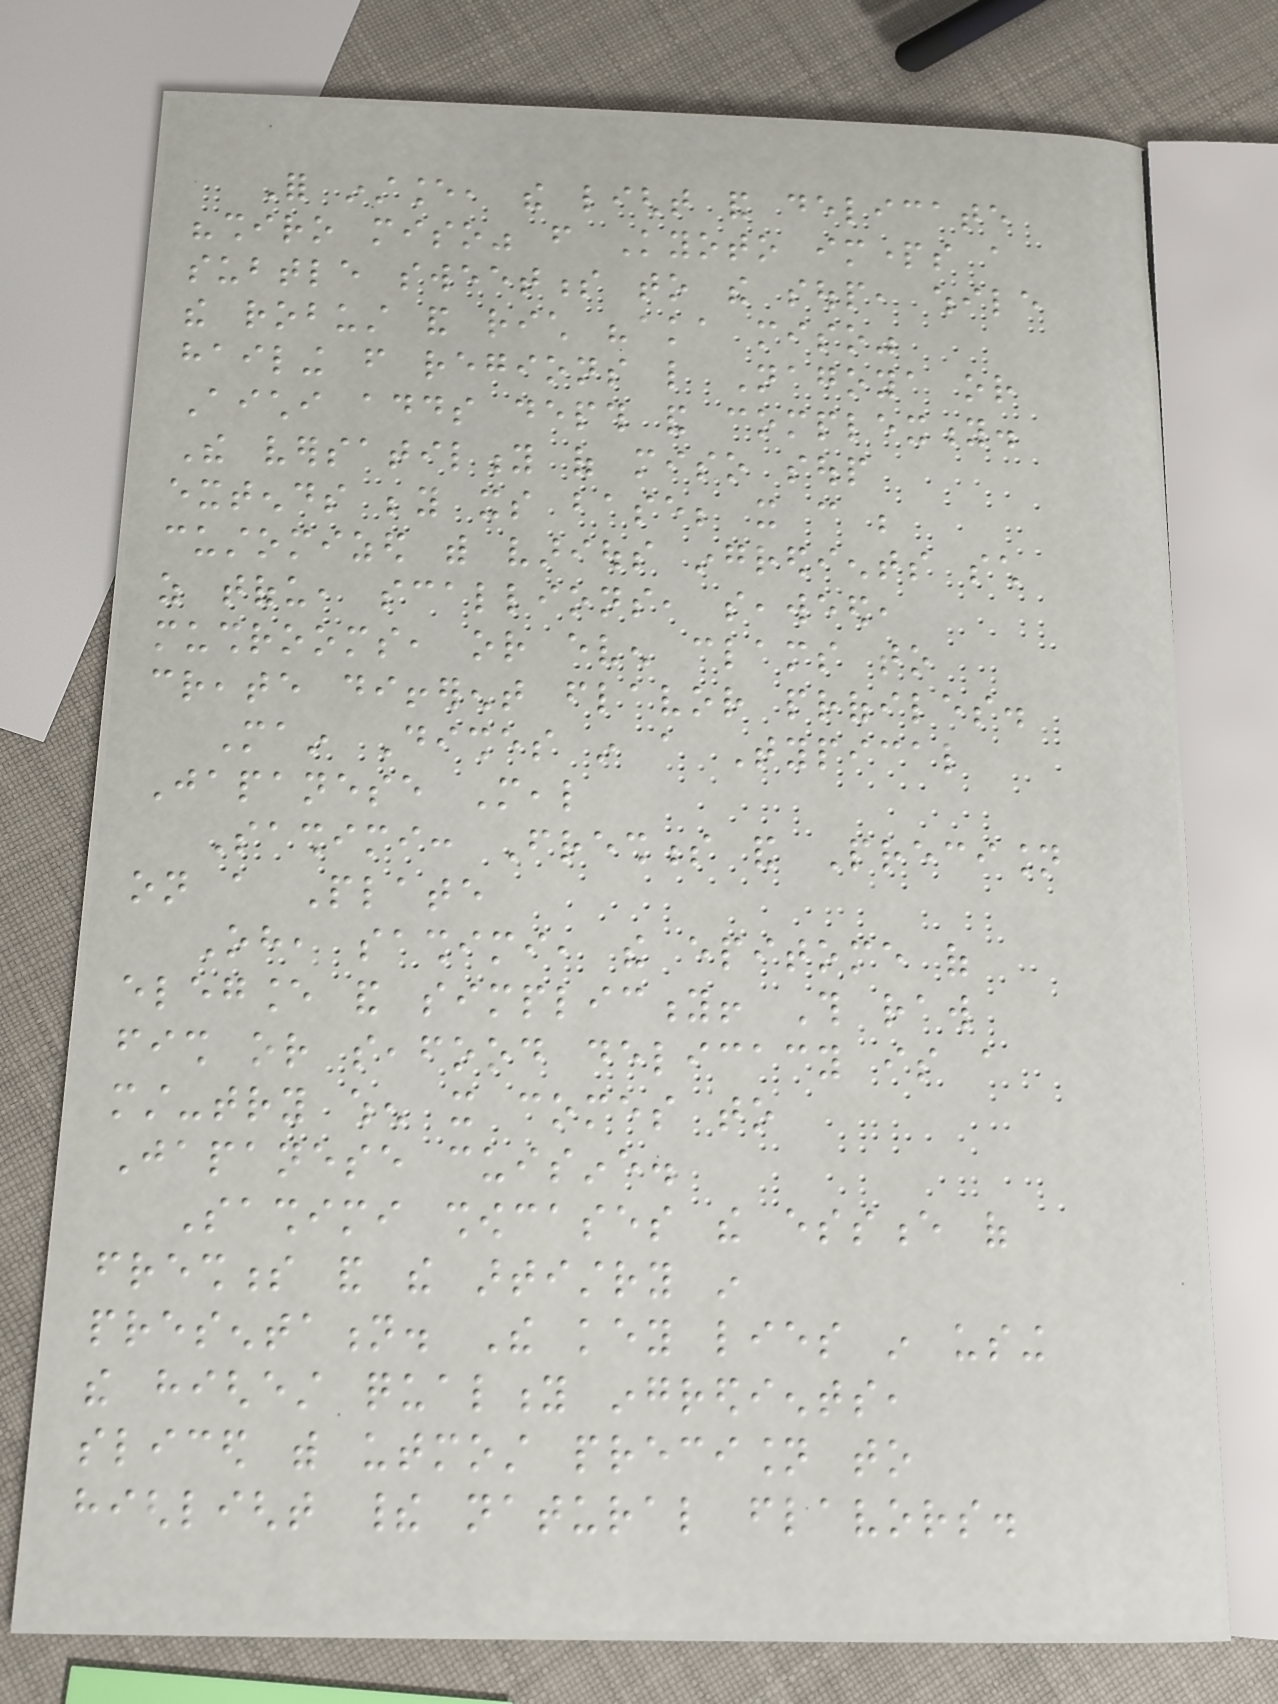For instance, the light and delicate
"shiro miso" from Kyoto imparts a
subtle sweetness to the soup, while
the robust and rich "aka miso"
hailing from regions like Nagoya or
Aichi adds depth and complexity.
The versatility of miso soup
extends beyond its base; it can be
customized with various ingredients such
as tofu, scallions, seaweed,
mushrooms, or even clams to
create different flavor profiles.
Main Dishes in a Typical
Japanese Meal
Sashimi: Freshness and Precision
on a Plate
Oh, sashimi, the epitome of
elegance and simplicity! This raw
fish or seafood delicacy is a
must-try when it comes to
Japanese cuisine.
Sashimi showcases the essence of
freshness and the artistry in
presentation. The key lies in using
the highest quality ingredients,
sliced with utmost precision to
highlight their natural flavors.
